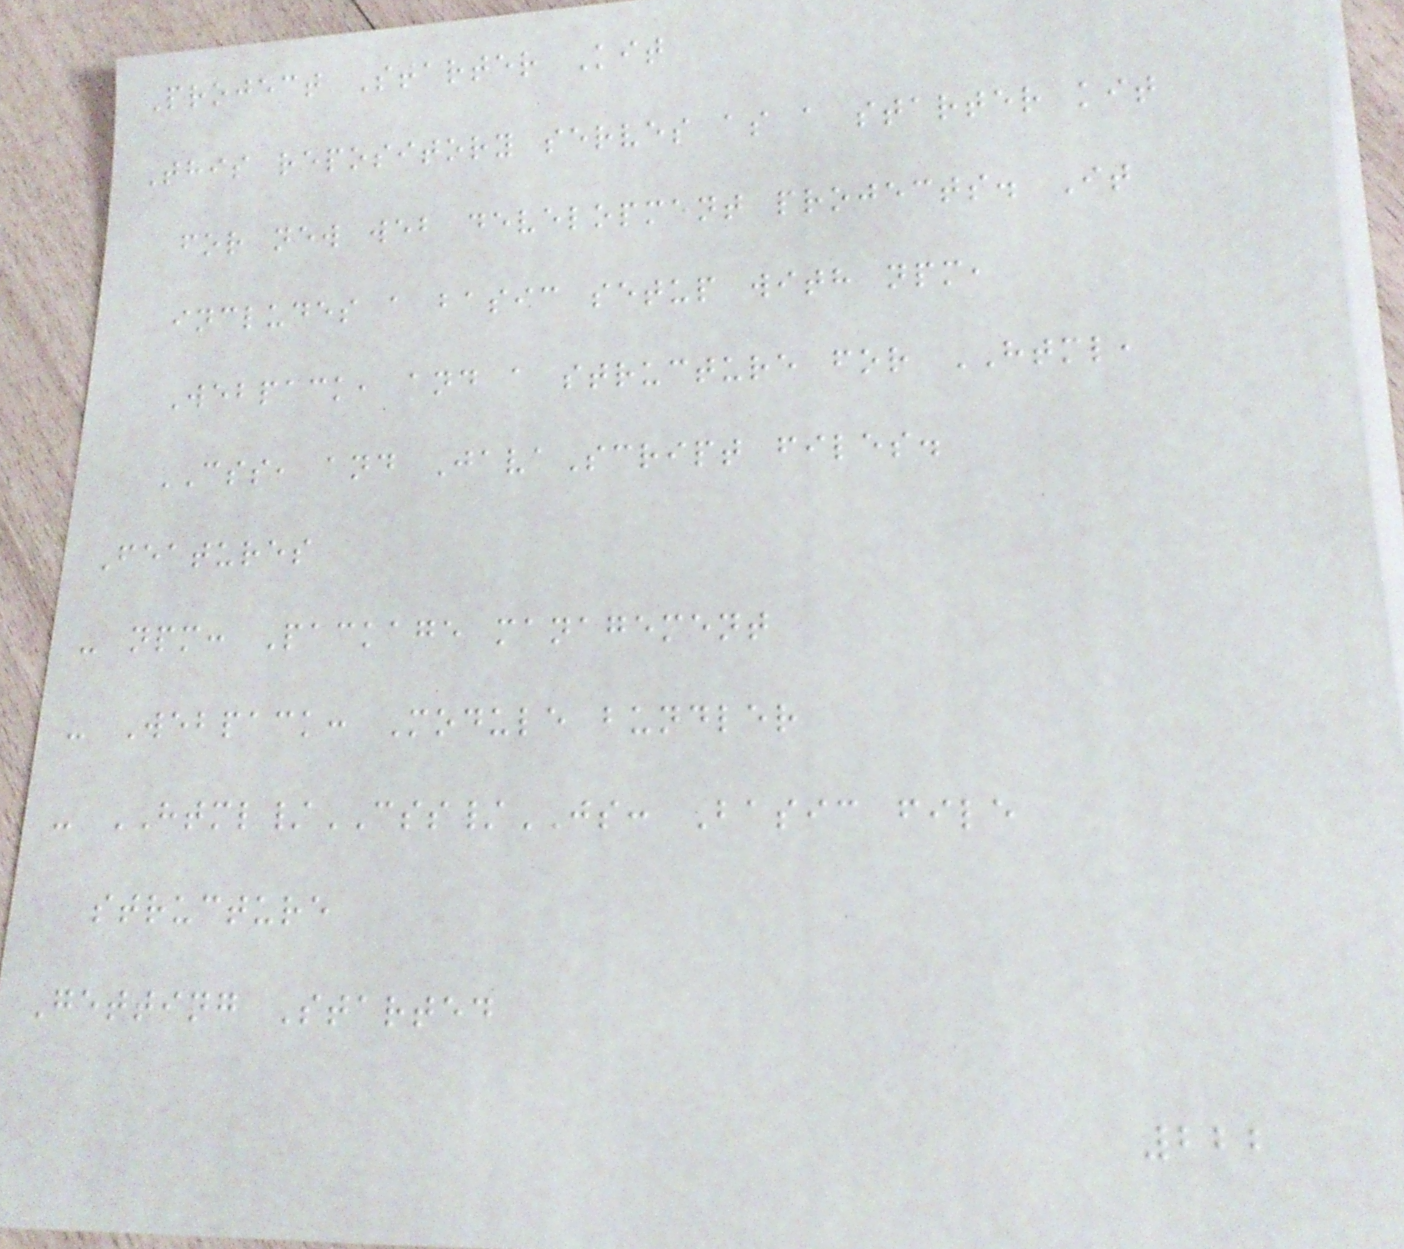Project Starter Kit
This repository serves as a starter kit
for new web development projects. It
includes a basic setup with npm,
Webpack, and a structure for HTML,
CSS, and JavaScript files.
Features
- npm: Package management
- Webpack: Module bundler
- HTML/CSS/JS: Basic file
structure
Getting Started
222
